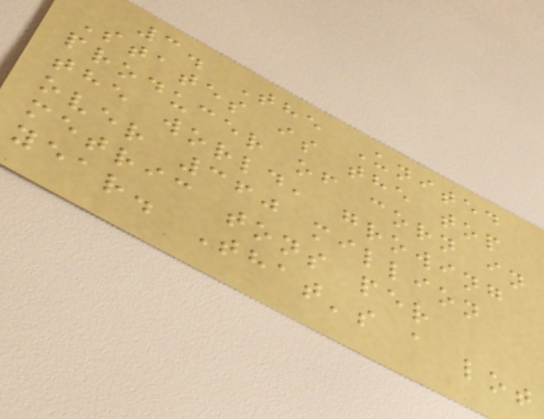3. The United
States is the top
producer of corn in
the world, growing
over 360 million
metric tons per
year. That's a lot
